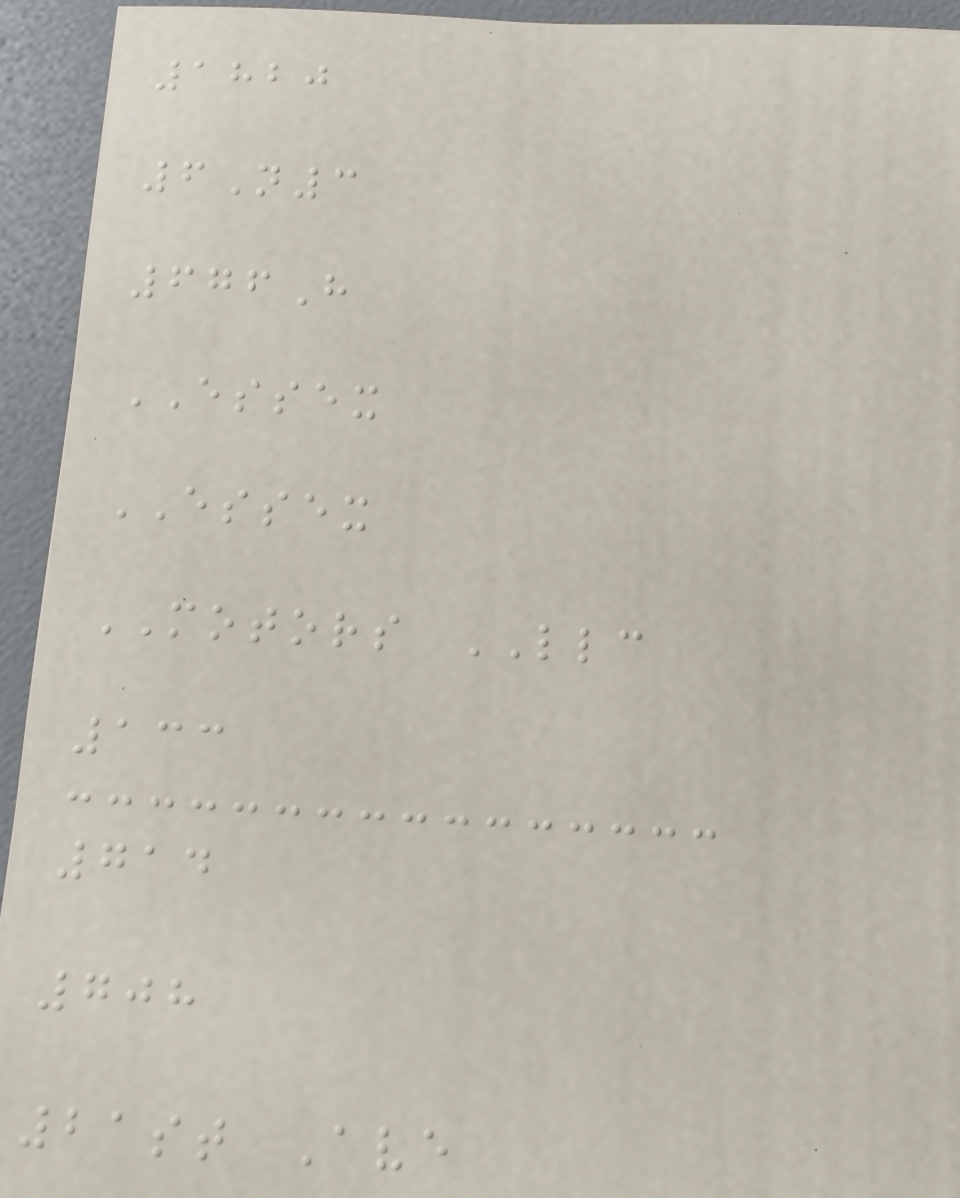1820
6N3
676H
ESSEX
ESSEX
MOTORS LLC
133
714
708
21st Ave
